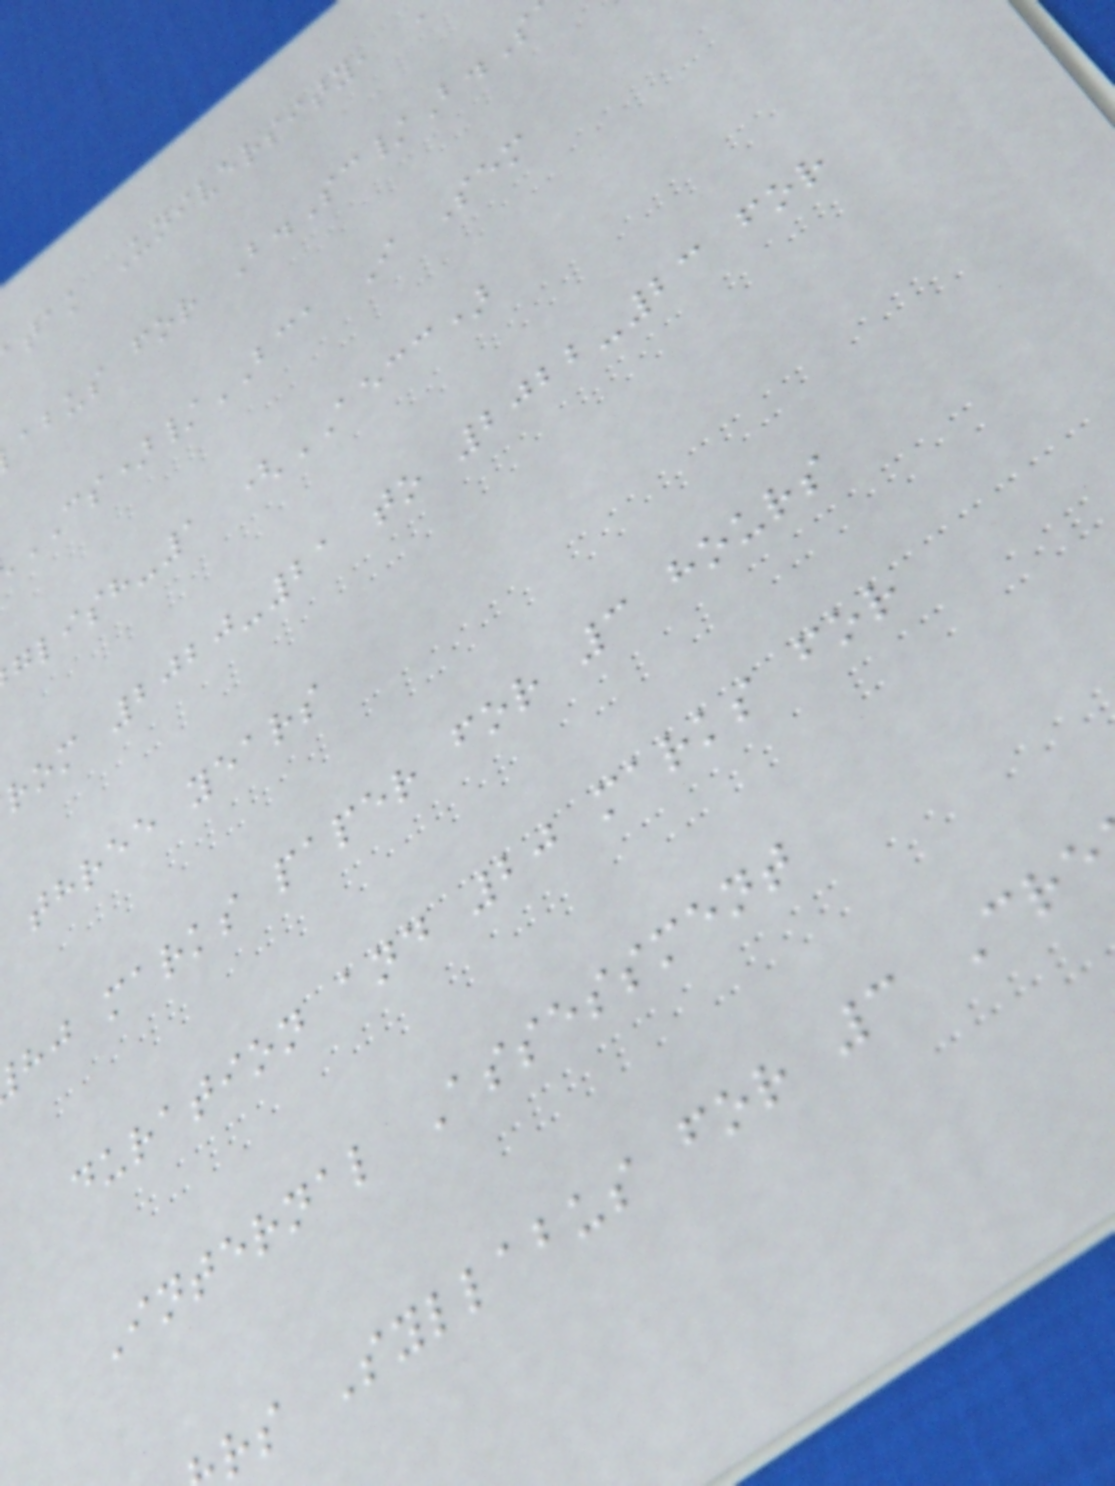tak University,
abus for B.Sc/B.S
CS)/BCA I Sem
glish-1 (AECC)
rom 2020-21 to 2022-23 for
three years
hj marks paper for 3 hours
duration and 20 marks for
Internal Assessment
rs Syllabus for 3 Cre
